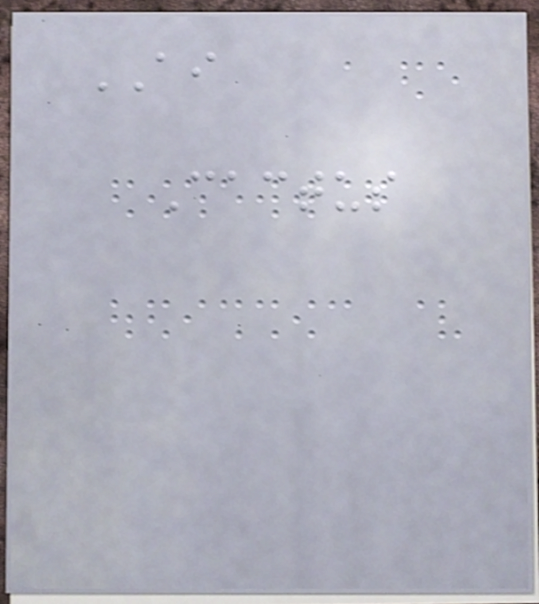AI
Cactus
